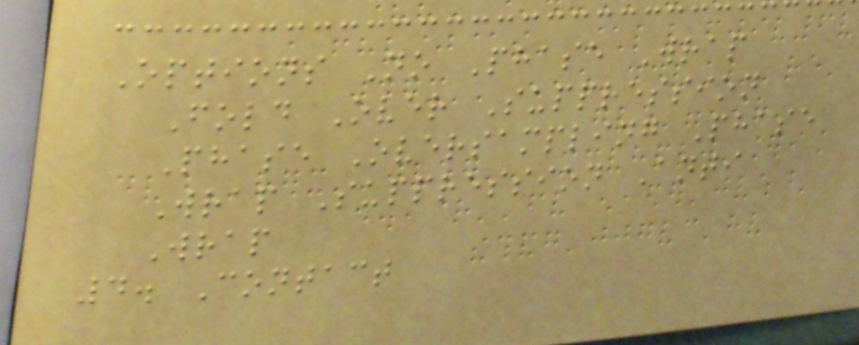Options No Phase Wrap
Fold Over Suppression
Phase Oversampling Phase
Wrap Suppression Anti
Wrap
4. Contact
